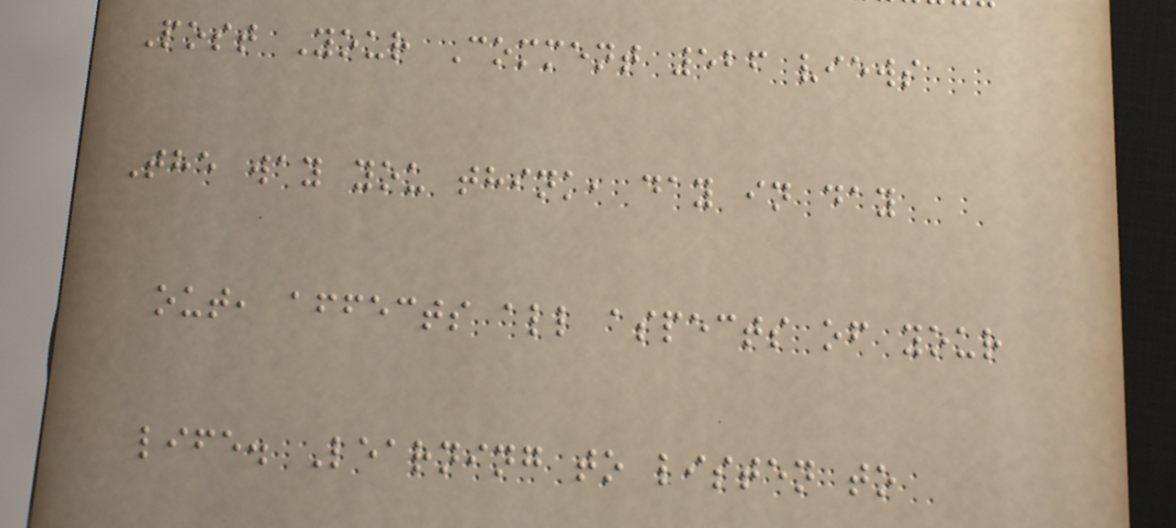Post Your Comment 526 views
The way you think, day in day
out, affects all aspects of your
life. Learning to listen to
